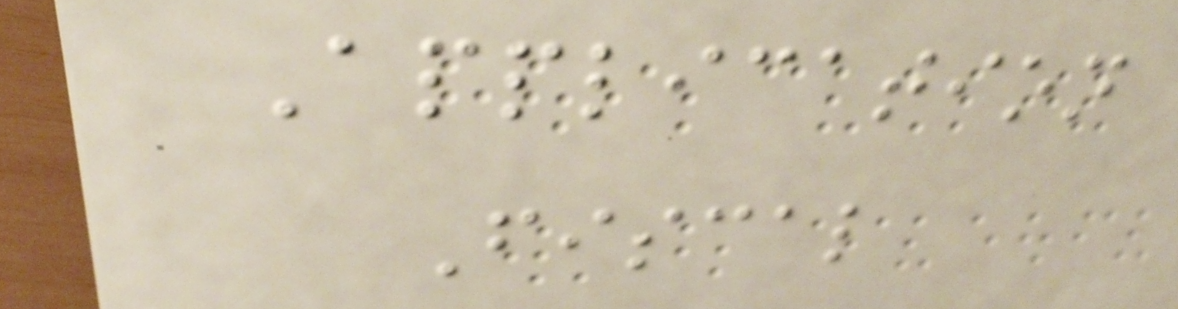Application
Fiscal
